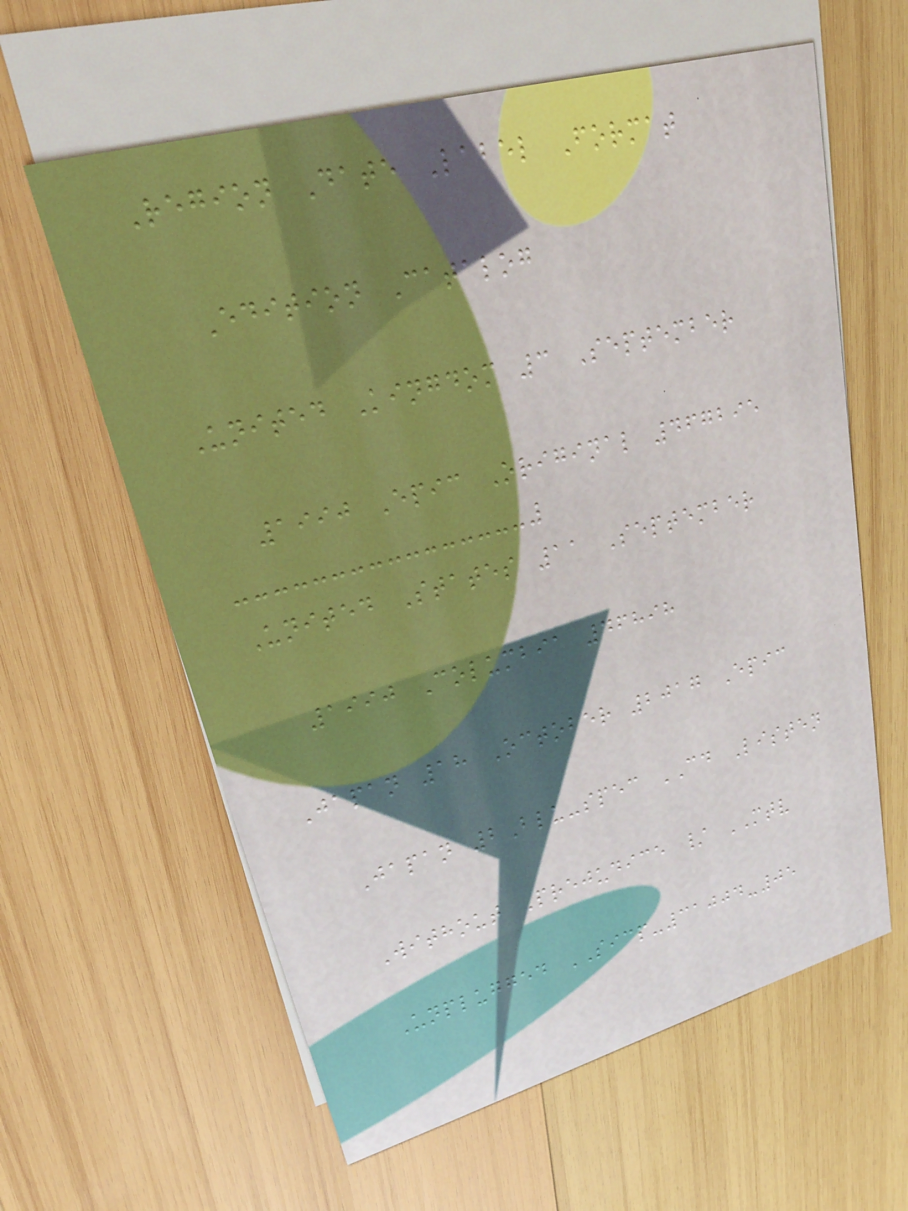Region Date Label Format
Edition Catalog
United Kingdom 3 September
1990 Epic Original 467295
United States 11 September
1990 Columbia 46898
Japan 18 October 2017 Epic
Japan 2Blu-spec CD Listen
Without Prejudice / MTV
Unplugged SICP-31004-05
